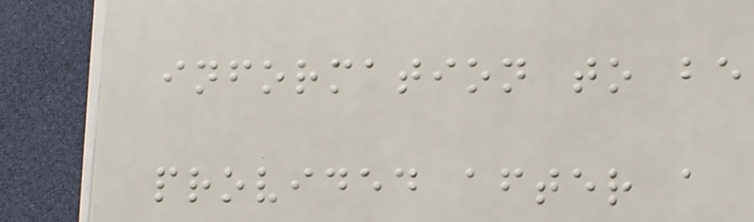information to be
provided after a
